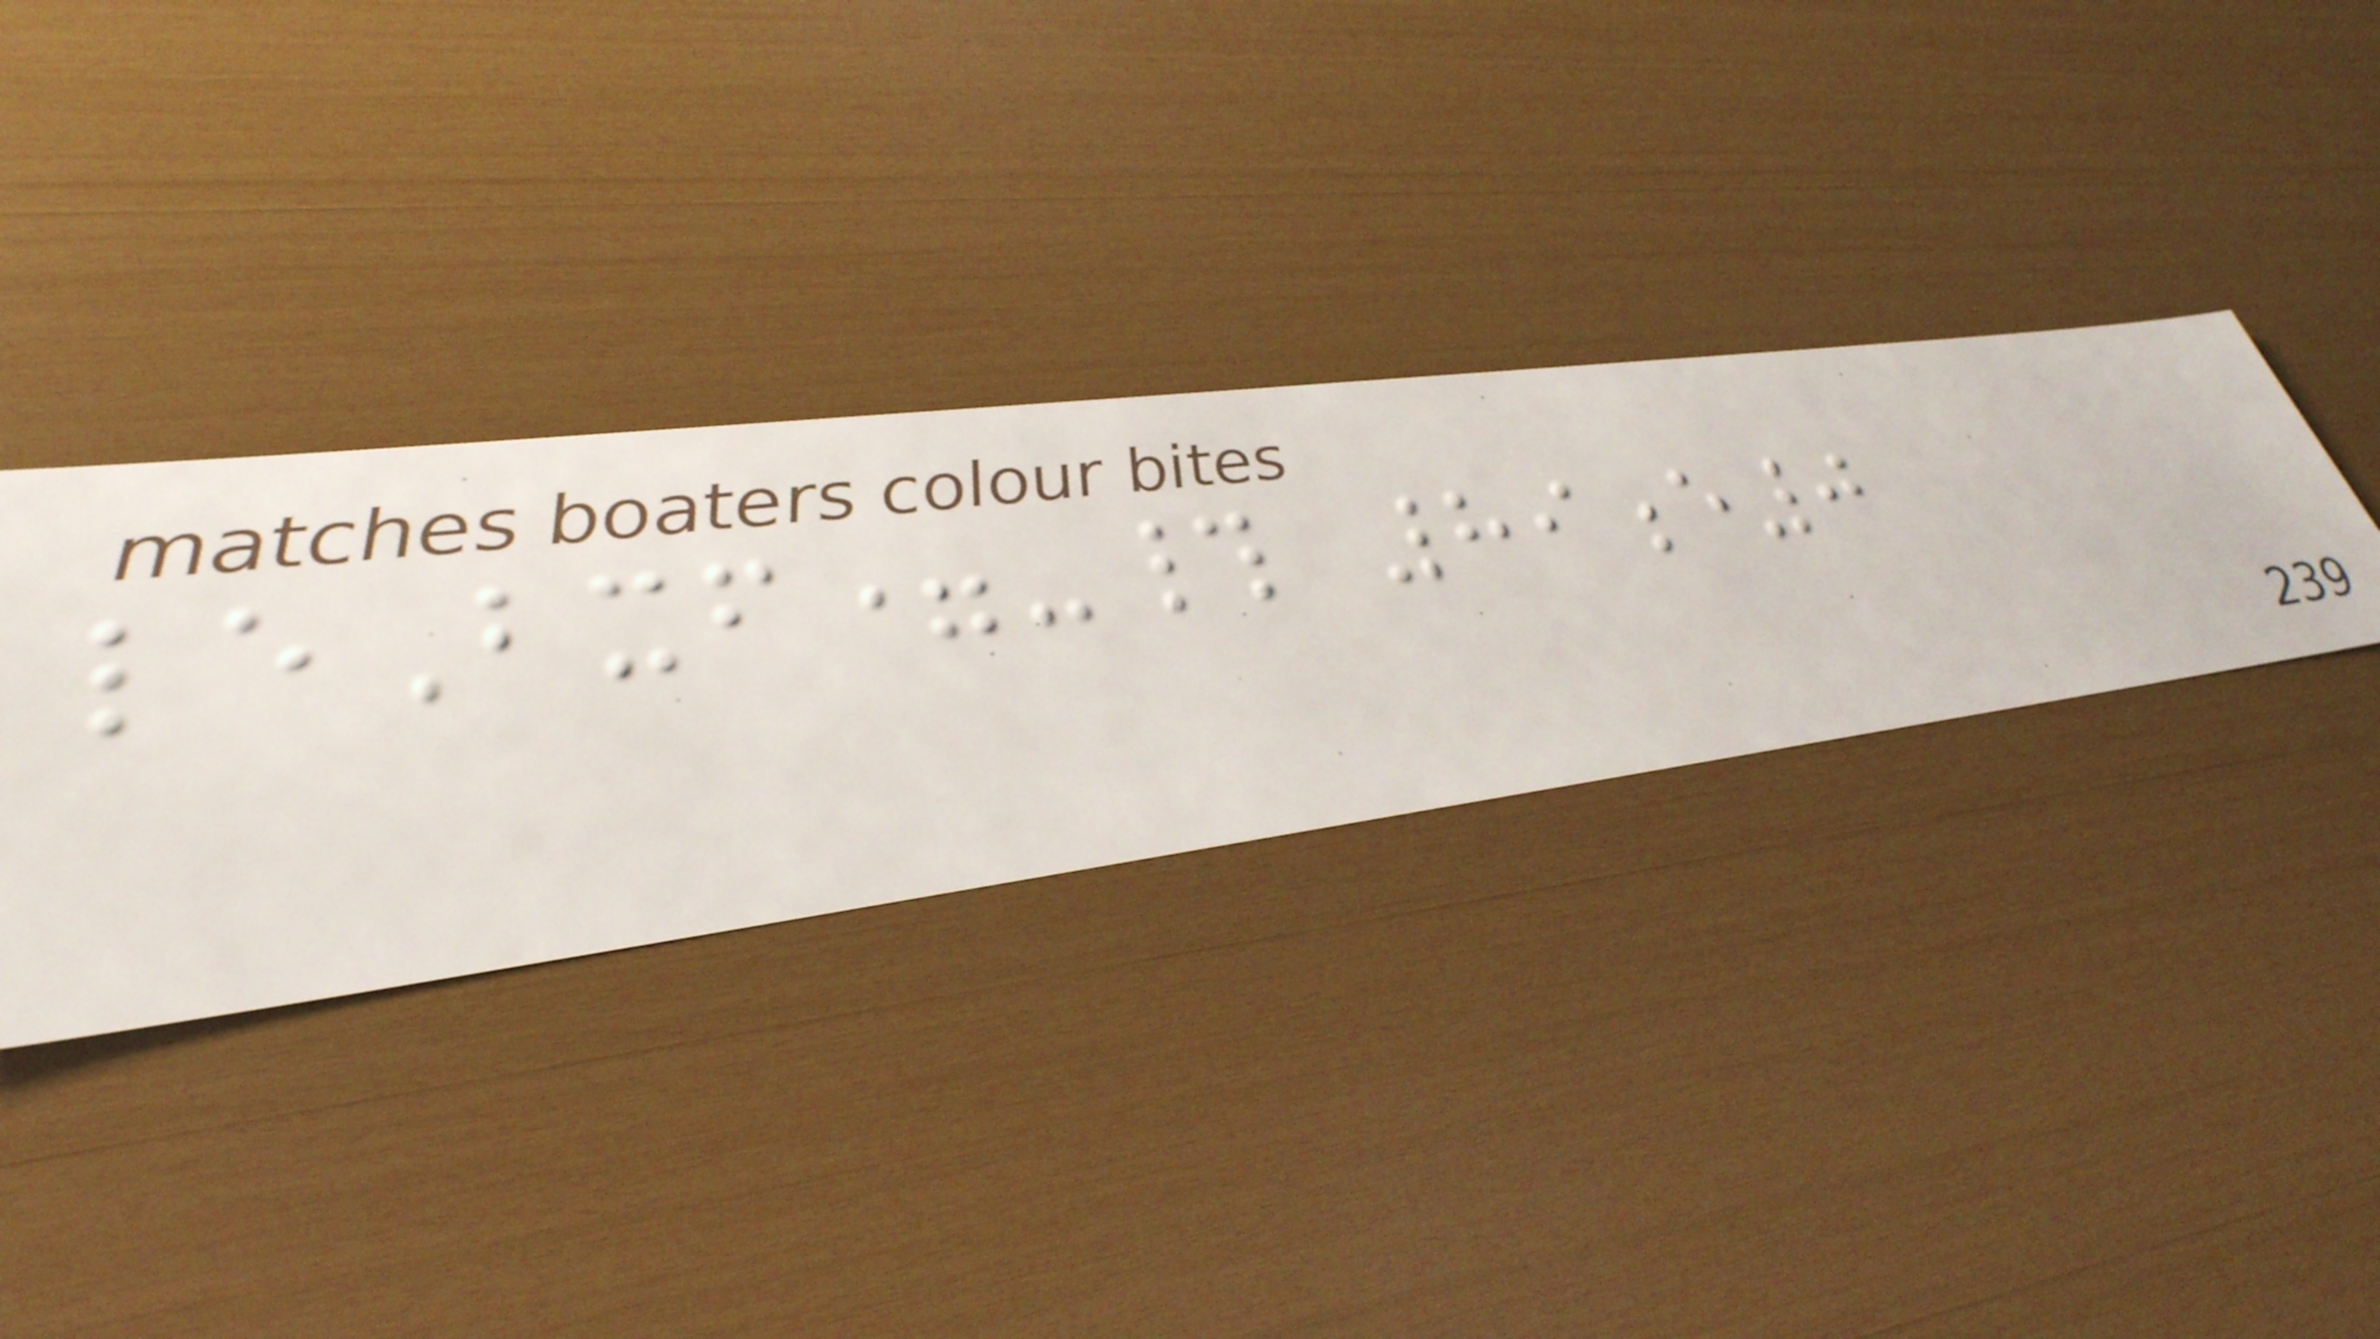leBxf=-# 89e0
